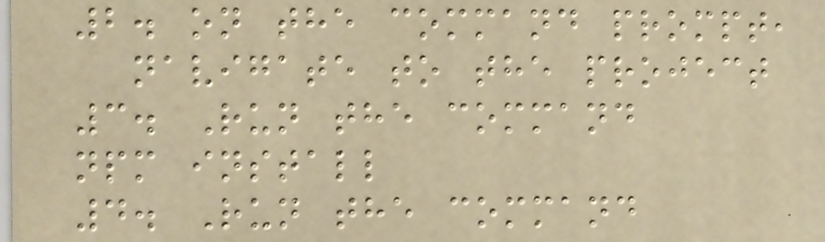2. on the command prompt,
navigate to the project
3. Run the command
npm install
4. Run the command
